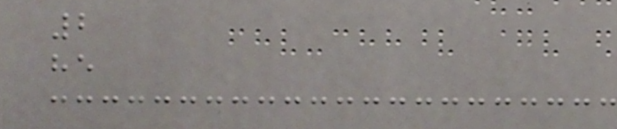2
he
